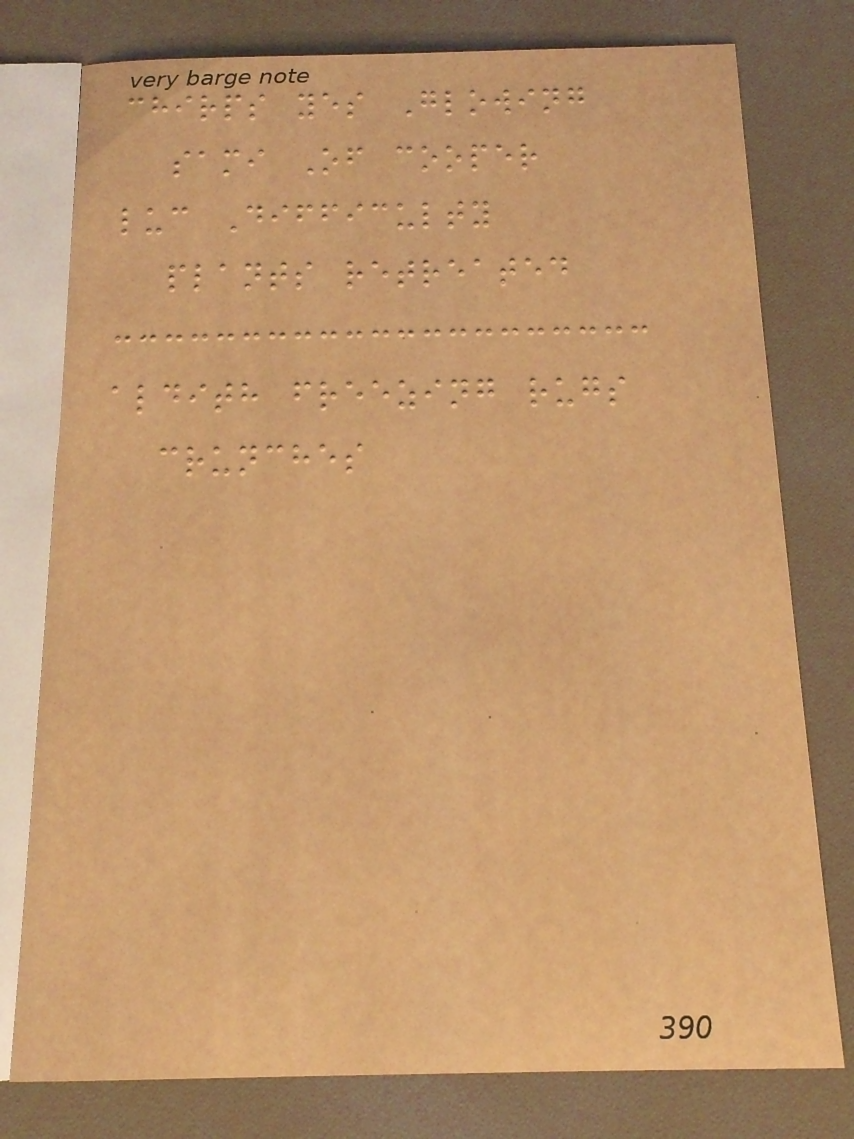chirps yes Glowing
sami Of cooper
luc Difficulty
plants retreated
aldith freezing rugs
crunches
